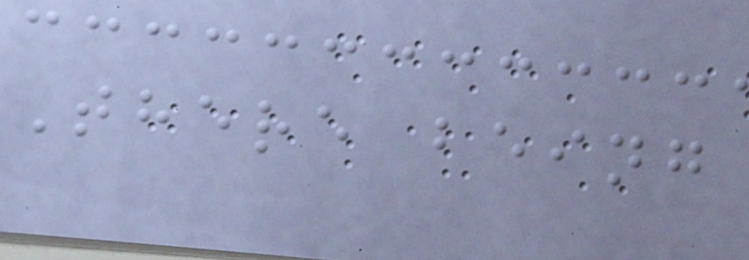There being
